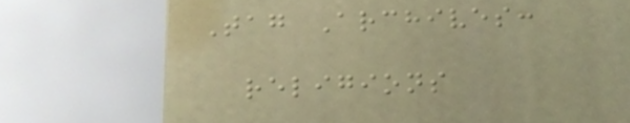Tag Archives:
religions
